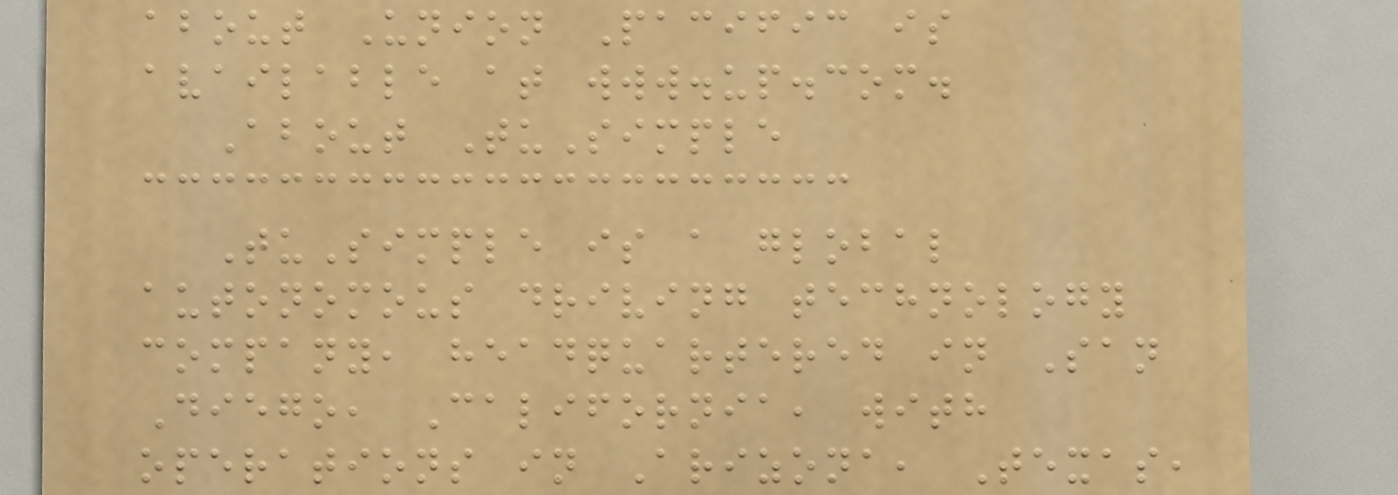about Union Pacific is
available at www.up.com.
About TuSimple
TuSimple is a global
autonomous driving technology
company, headquartered in San
Diego, California, with
operations in Arizona, Texas,
